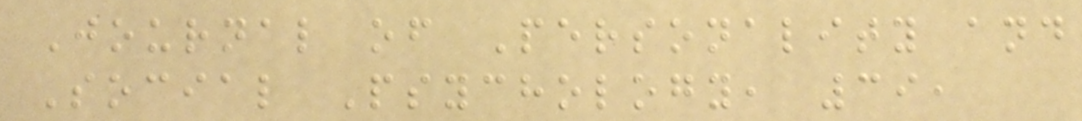Journal of Personality and
Social Psychology, 39,
